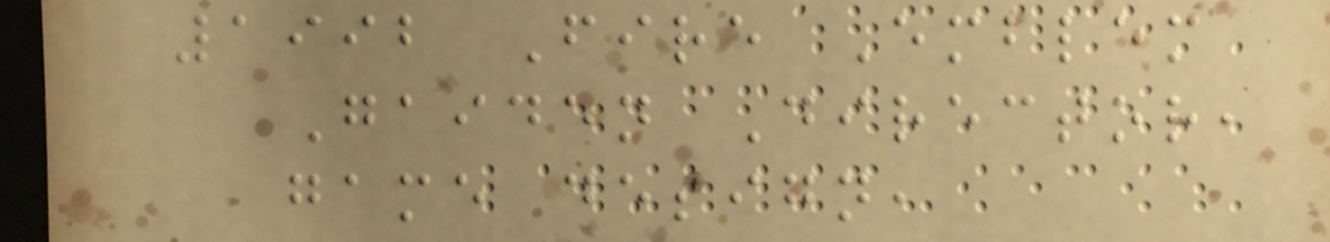1992 Fire Emblem
Gaiden Director,
game design,
